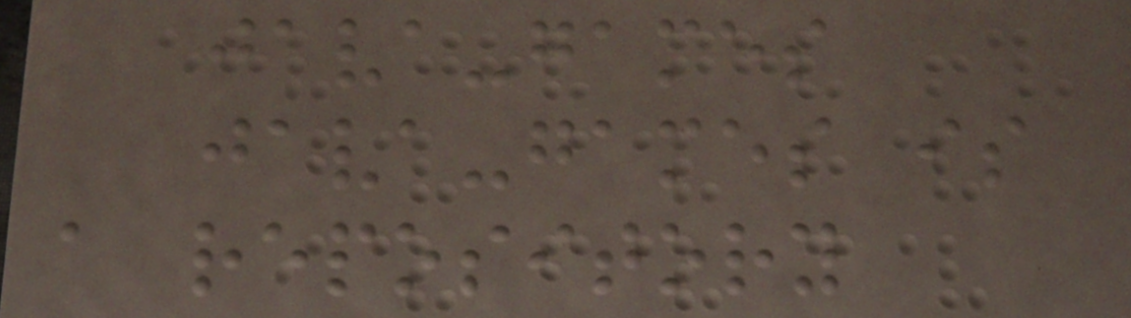java-games
java-games is
a repository
